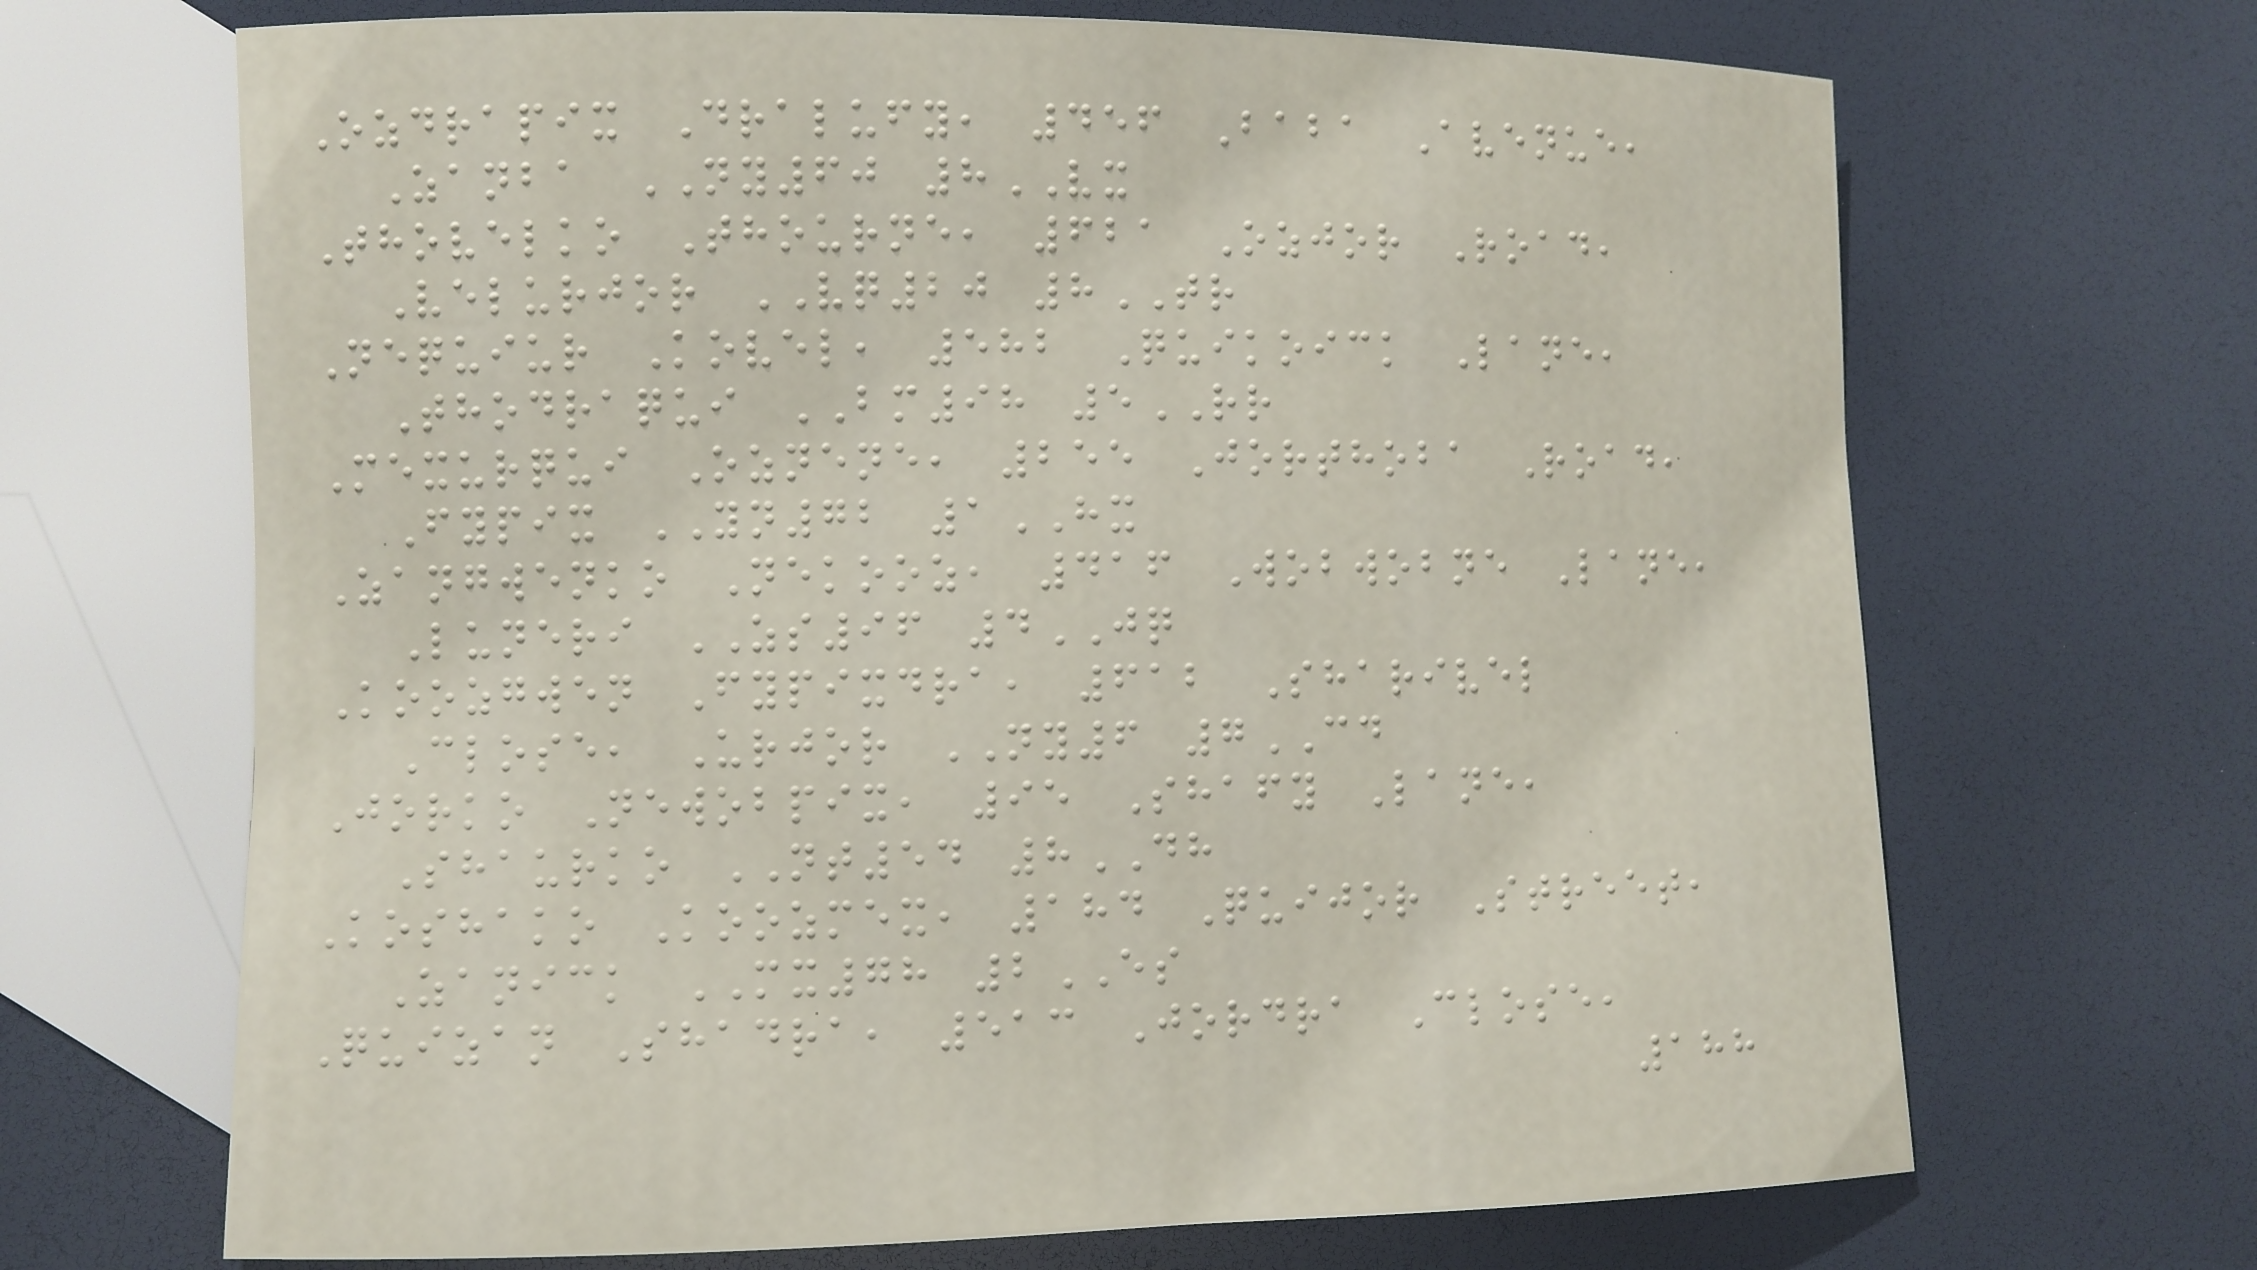Ozdrapix Dralufy, 456 Baba Avenue,
Zanba NY60 8VX
Thovelko Thourne, 621 Ozjor Road,
Velurjor VQ20 8TR
Nequiur Kovel, 582 Quikoick Lane,
Thodraqui BM98 5RR
Mexurqui Oznene, 255 Jorthoba Road,
Fypix YN72 1HX
Zangwenko Nekooz, 416 Wobwobne Lane,
Luneri ZS96 4JQ
Koozgwen Fypixdra, 612 Sharivel
Close, Urjor NY6 7CD
Jorko Newobpix, 95 Shafy Lane,
Shaurko NT54 8DH
Koshako Koozmex, 184 Quijor Street,
Zanick MX78 2ES
Quizan Shadra, 513 Jordra Close,
188
